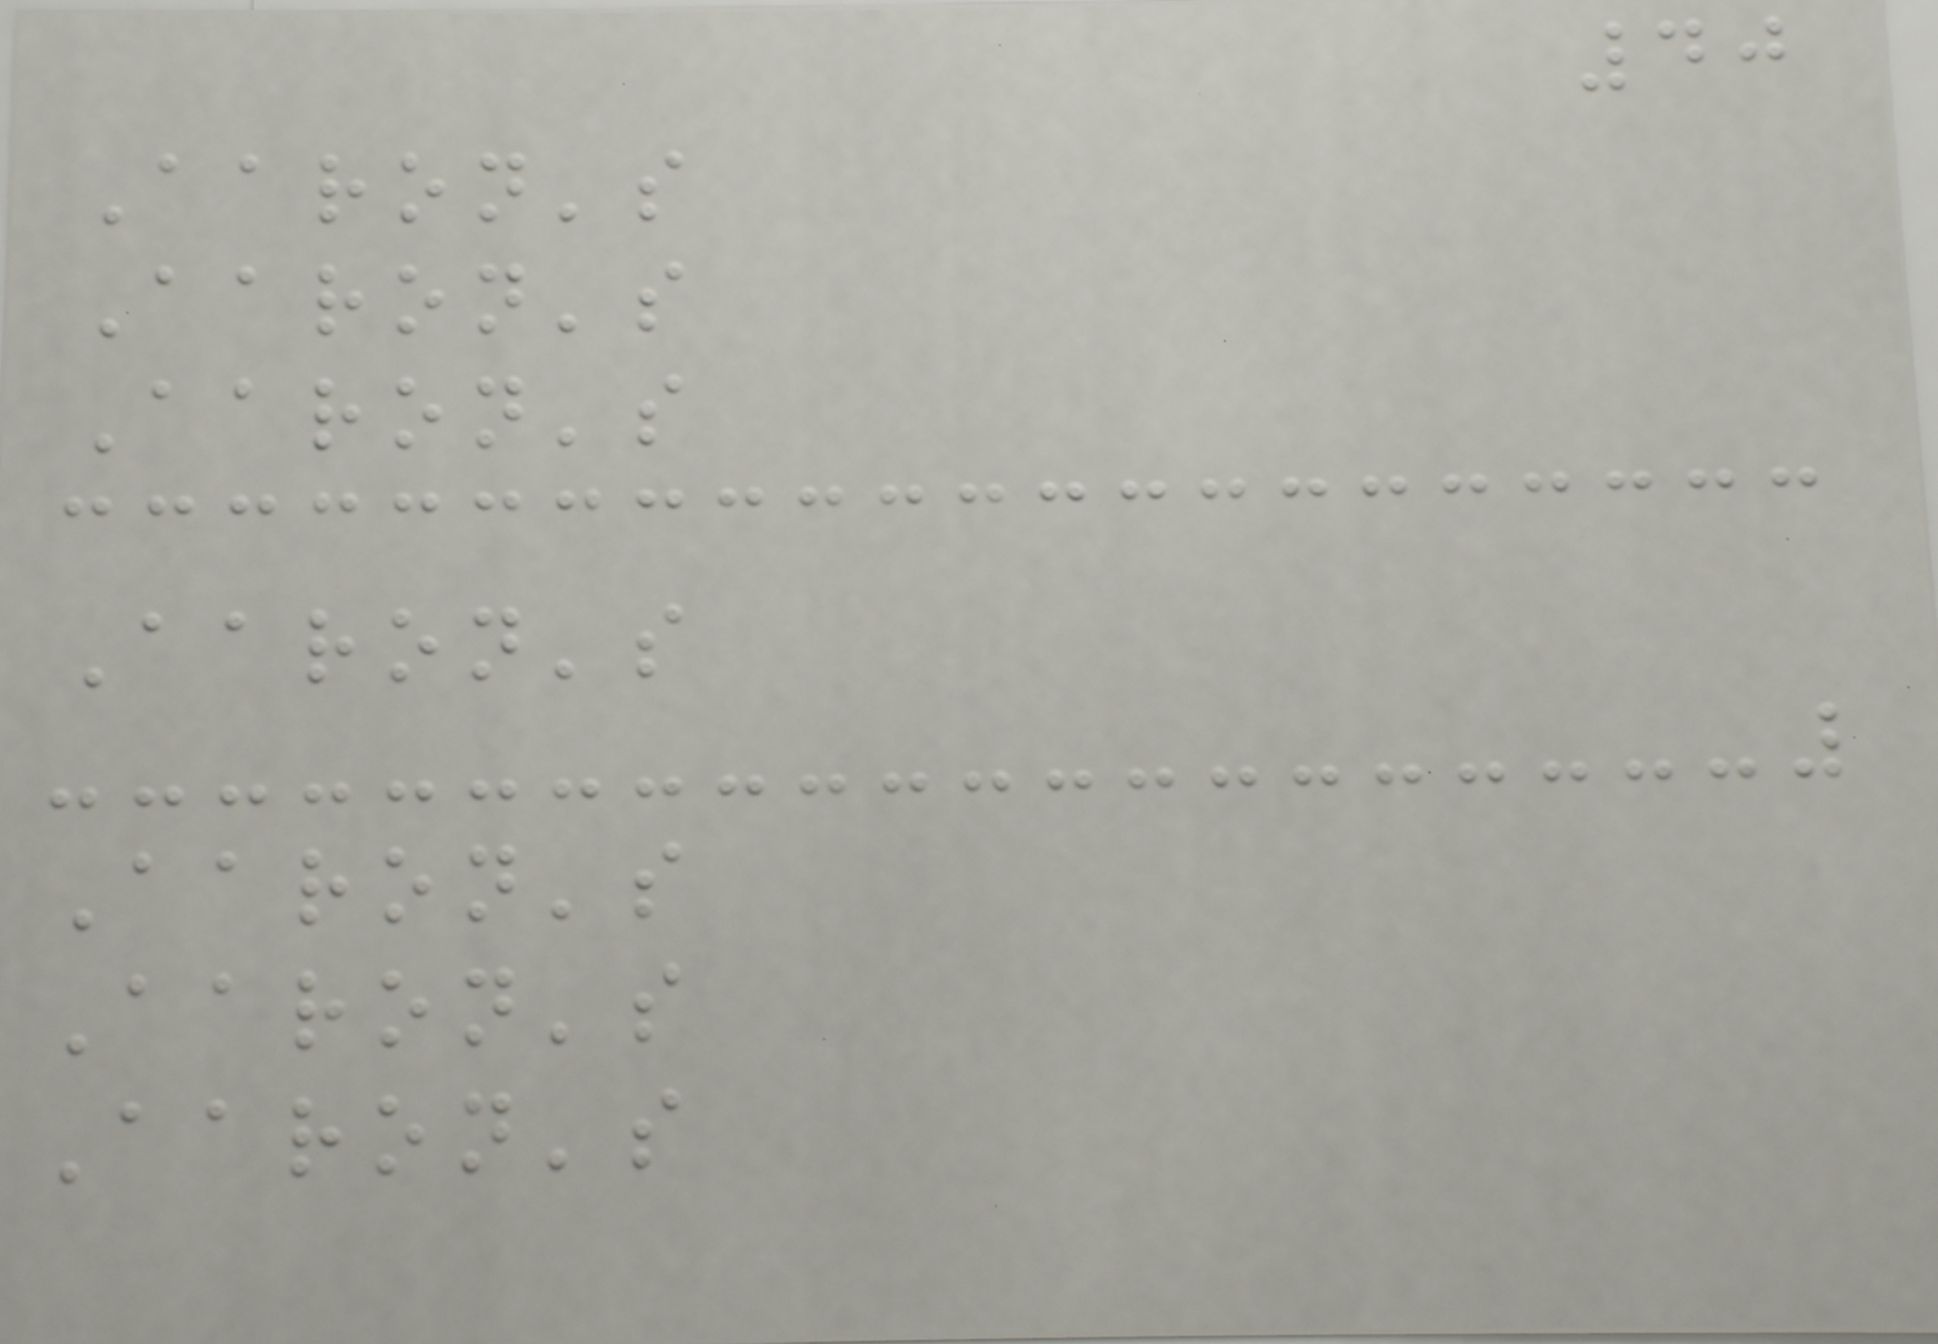40
Aaron's
Aaron's
Aaron's
Aaron's
Aaron's
Aaron's
Aaron's
